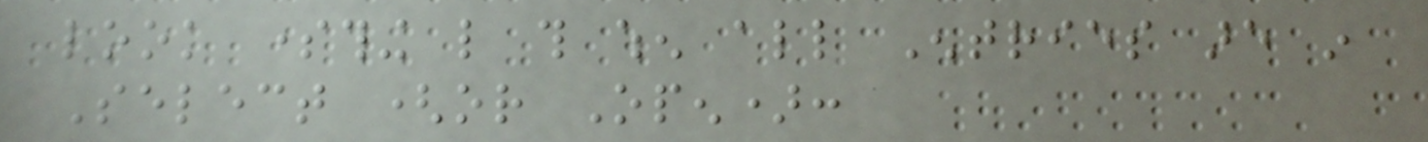look something like this when all Entries are in
Select (or Open):
